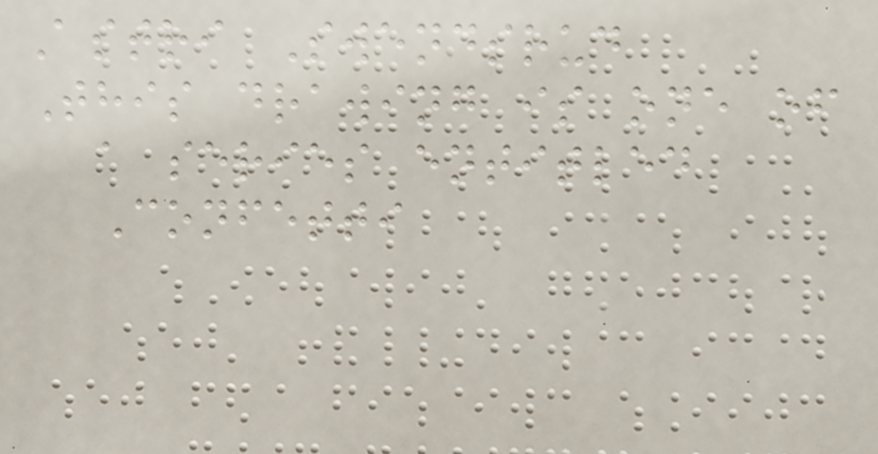Astri Swendsrud
This drawing is one of
a series entitled
Confetti
